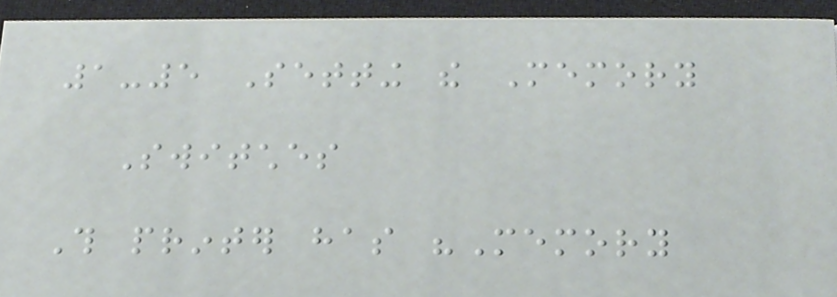1-5 Setting the Memory
Switches
This printer has "Memory
